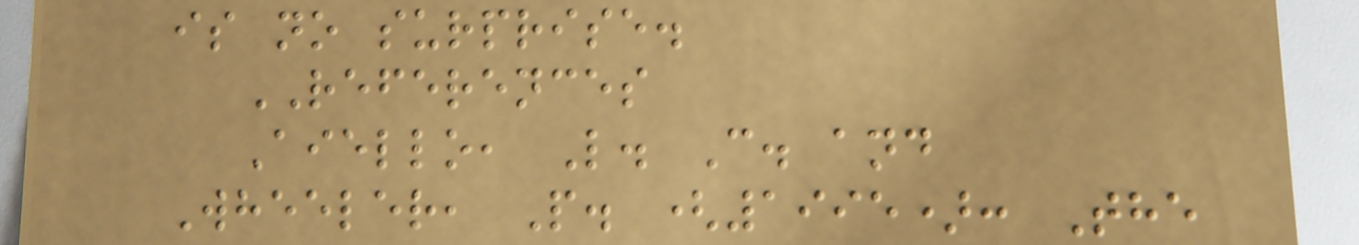is no surprise.
REFERENCES
Aiello, L. C. and
Wheeler, P. (1995): The
